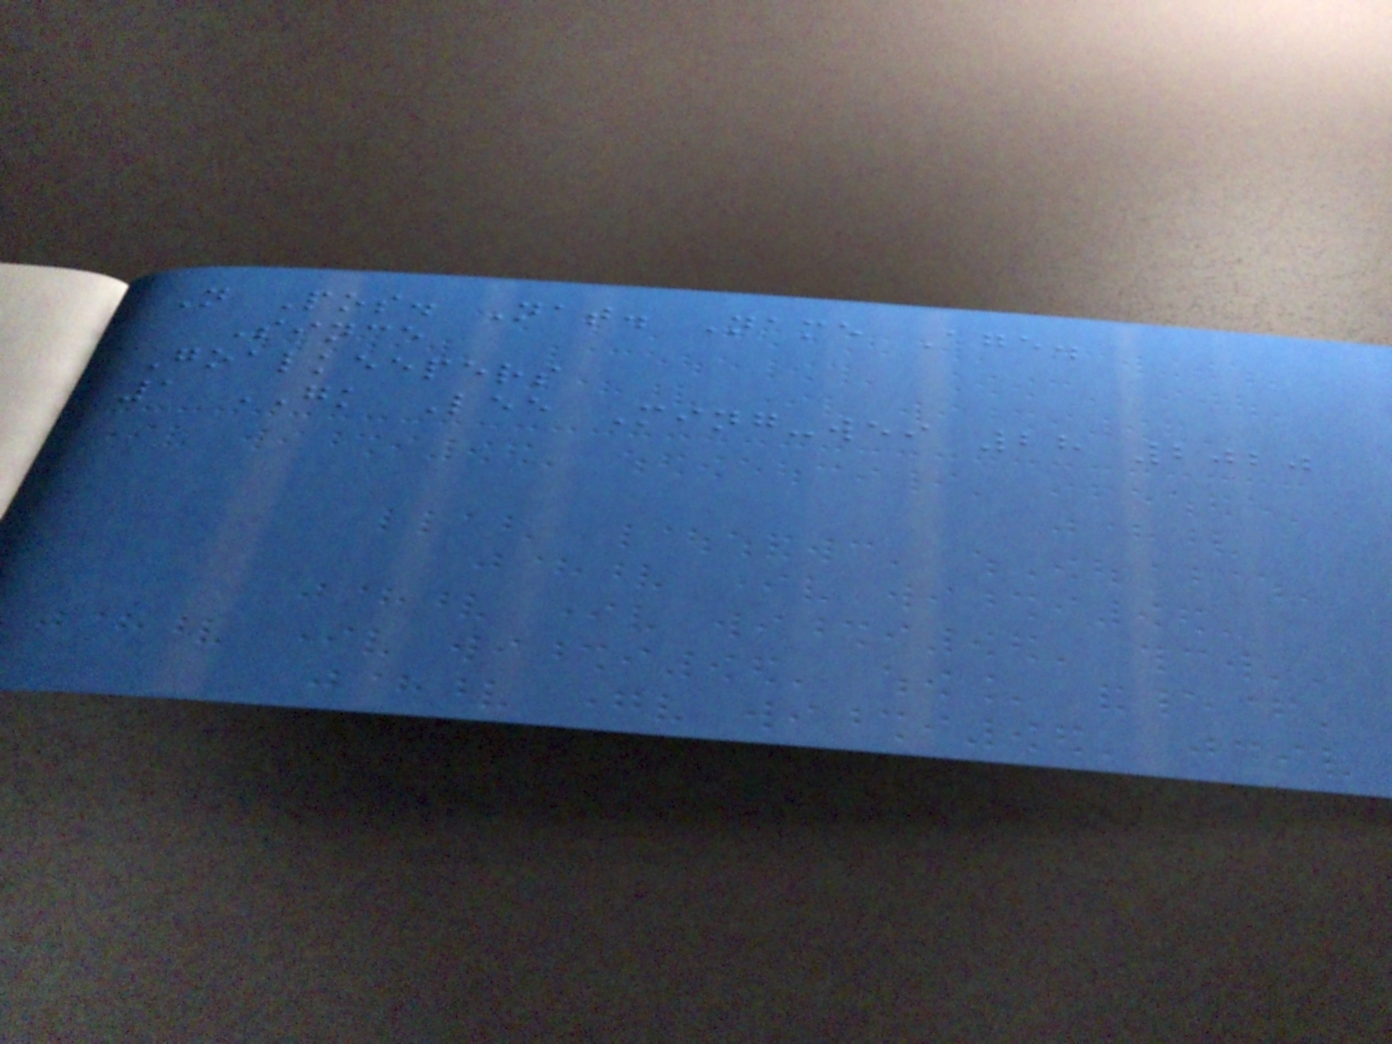N Pos. Nat. Name Age.
Since
Goalkeepers
1 GK Lee Ming-wei 28 2020
